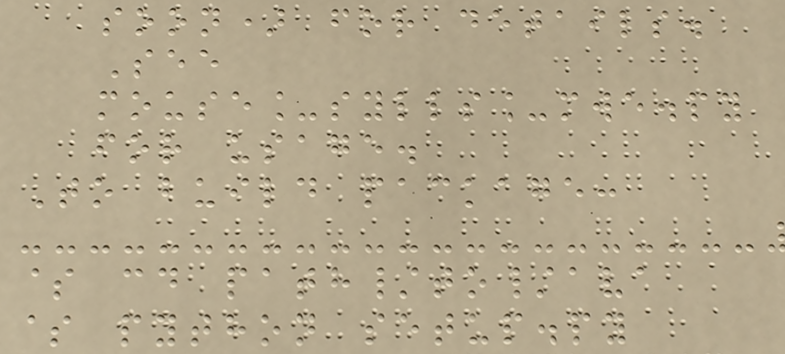soon) for details.
See
mouse_sylls_mwe.py
for usage.
To build package:
$ cd path/to/ava
$ python setup.py
